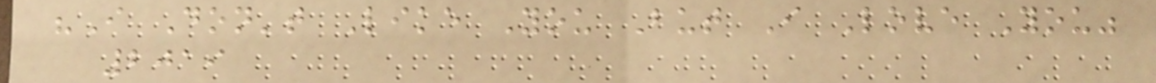"I Don't Like You But I Love You"
2019
